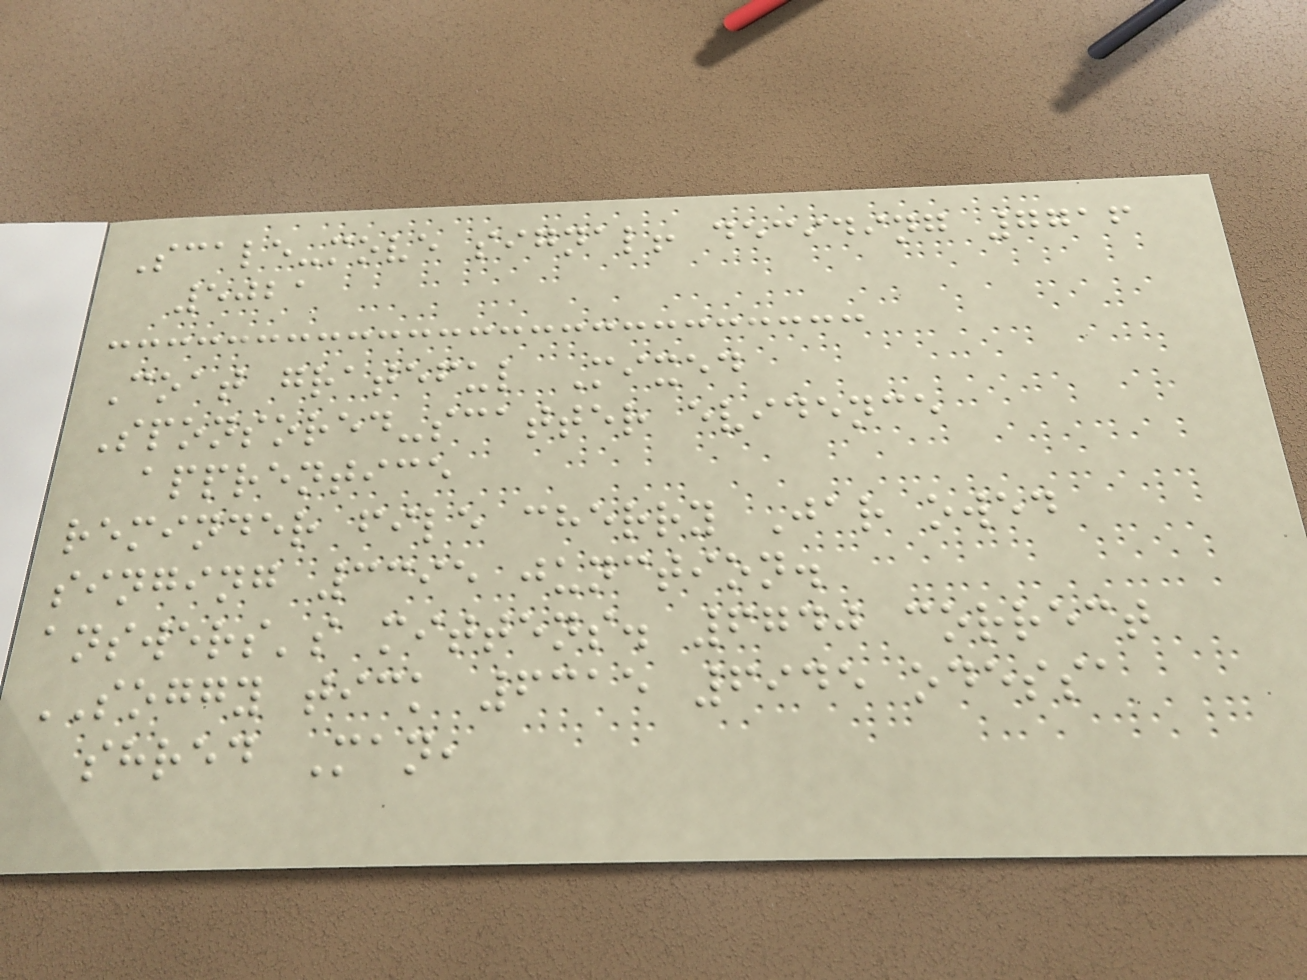Scale-move signal! deciding 7716
5021
Coat grateful Mixed
Sponsored-scatter evidence
apprentice
reminder file cherry Jar owed
singing 3395 junction.
answers's mittens. 6740 correct
SOGGY tick 6315 6945 odessa
shred Man,
